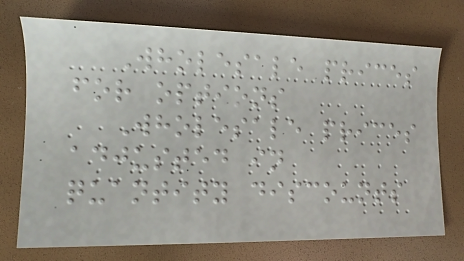Wholesale prices
for options
Wholesale prices
adjusted in
quantity discounts
